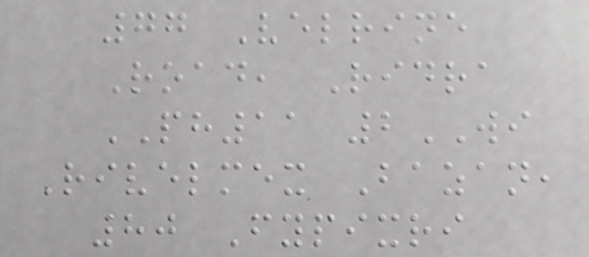77 Velrine
Road, Ridra
PH11 2WI
Rivelmex Bazan,
80 Fypixri
